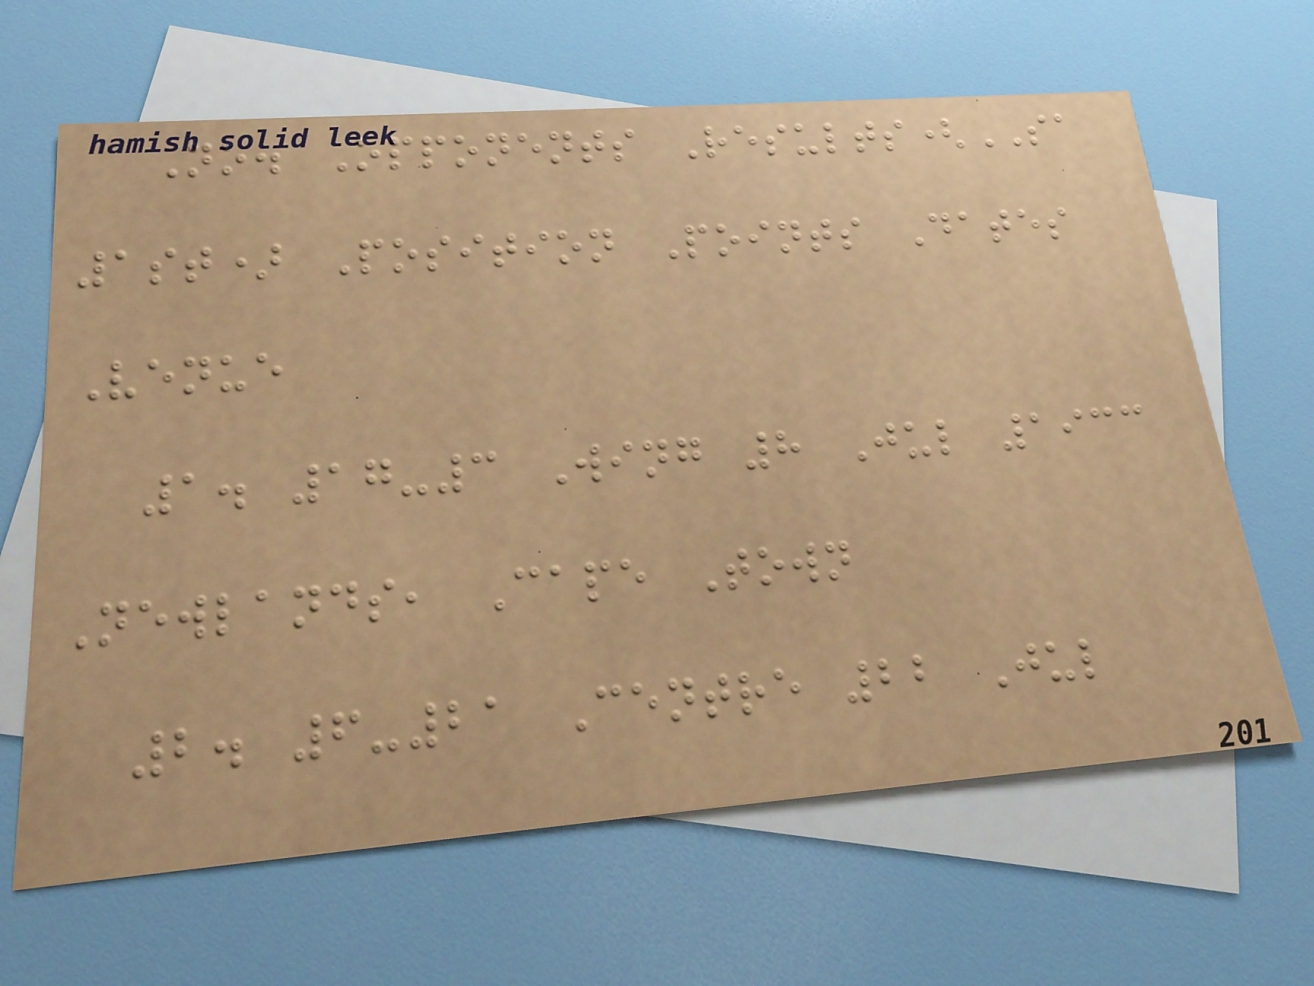No. Opponents Results(SA
1st) Position Points Dates
Venue
1. 17-3 Wing 8 Jul 1933
Newlands, Cape Town
2. 6-21 Centre 22 Jul
